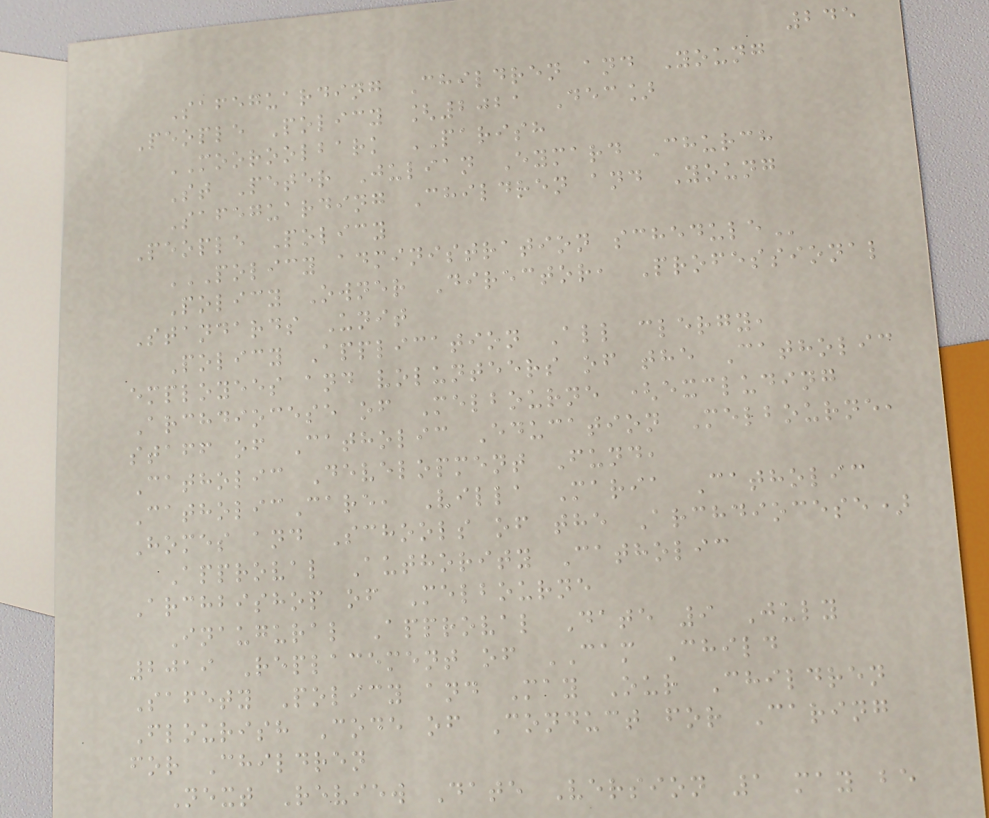245
Safeguarding Children and Young
People Policy [2021 Dec]
MOOROOLBARK PARISH
St Peter Julian Eymard Church
Safeguarding Children and Young
People Policy
POLICY ADMINISTRATION SCHEDULE
Policy Owner Director, Professional
Standards Unit
Policy Application All clergy,
employees and volunteers of the Catholic
Archdiocese of Melbourne (excluding
staff of Catholic Education Melbourne,
Catholic Development Fund,
CatholicCare, Villa Maria Catholic
Homes and Schools of the Archdiocese)
Approval Authority Catholic
Archbishop of Melbourne
Inaugural Approval Date 9 July
2019 Replacement of CAM Child
Safety Policy and May Our Children
Flourish Code of Conduct for Caring
for Children
Next Review Date Version 1 may be
